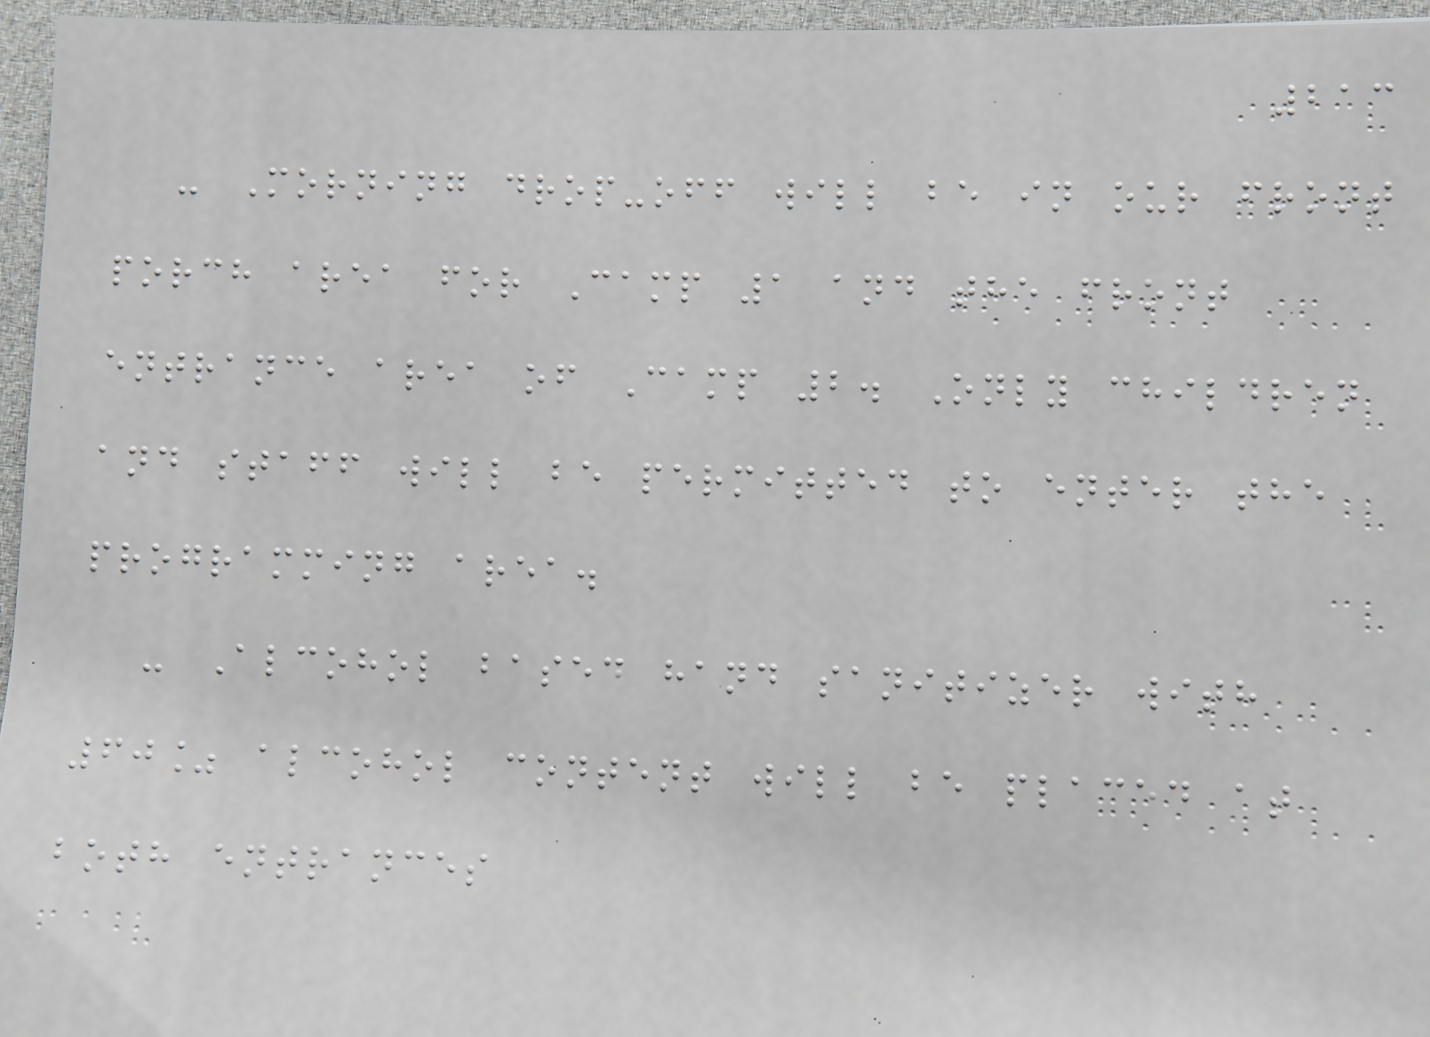213
- Morning drop-off will be in our front
porch area for Camp 1 and the front
entrance area of Camp 2. Only children
and staff will be permitted to enter the
programming area.
- Alcohol based hand sanitizer with
60% alcohol content will be placed at
both entrances
